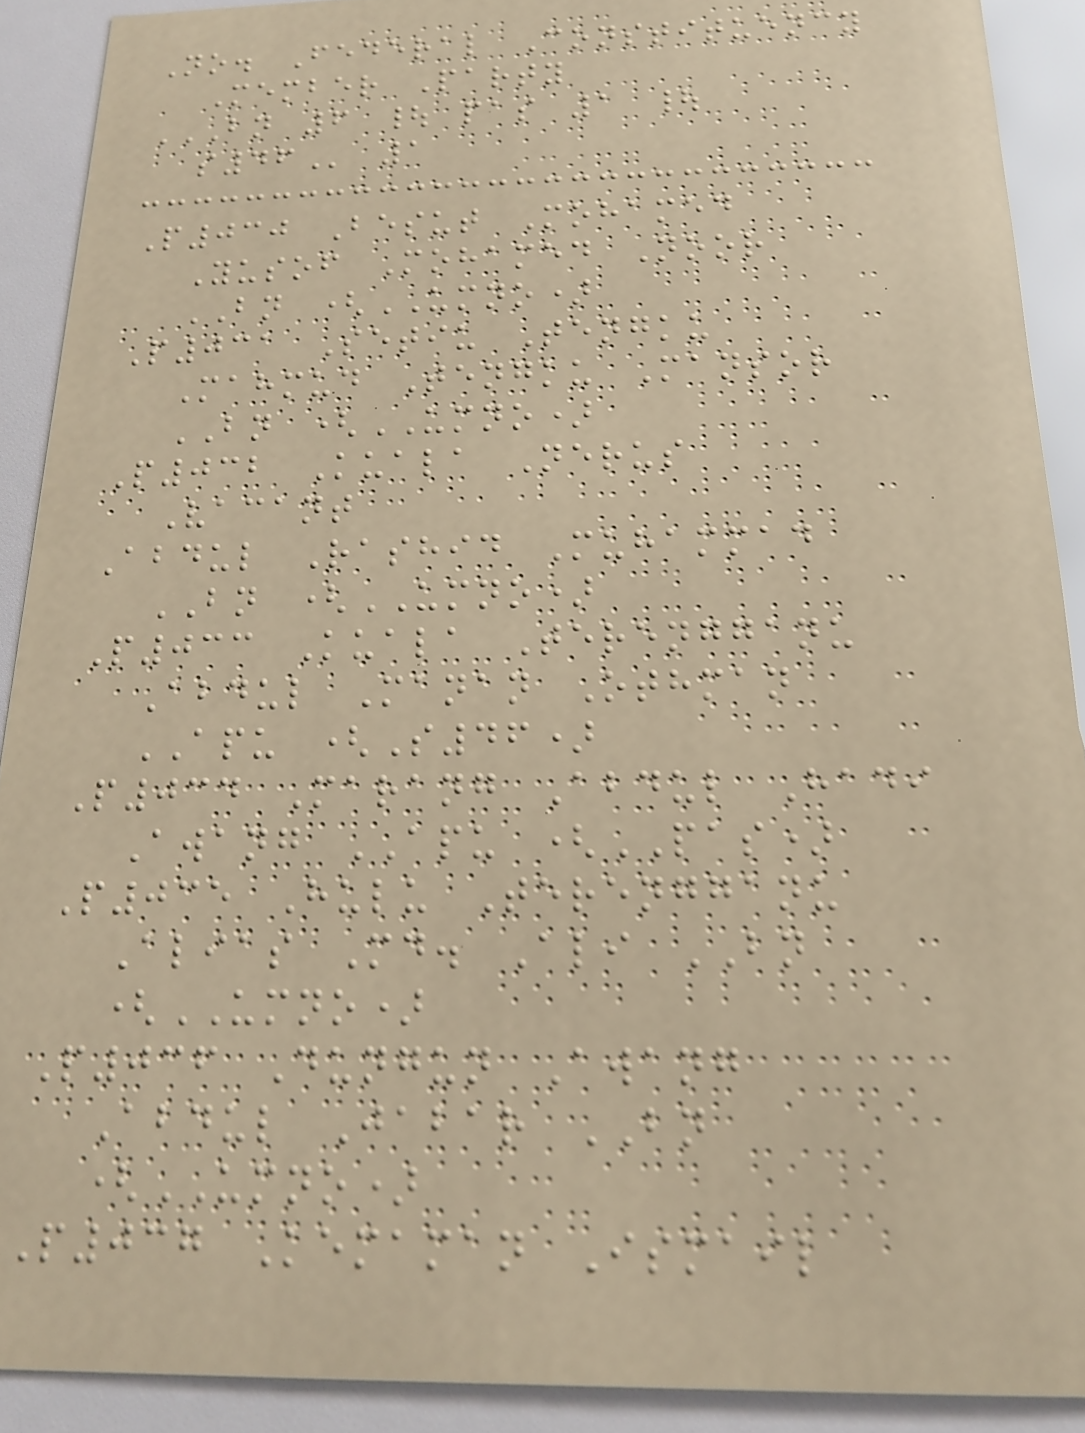No. Federal Constituency
Member Party
BN 6 | PAS 1 |
S46 1
P030 Besut Mohamed
Yusof Mohamed Noor
BN (UMNO)
P031 Setiu Tengku
Mahmud Tengku Mansor
BN (UMNO)
P032 Kuala Nerus
Vacant
Abdul Rashid Muhammad
BN (UMNO)
P033 Kuala Terengganu
Abdul Manan Othman
APU (S46)
P034 Marang Abdul Hadi
Awang APU (PAS)
P035 Hulu Terengganu
Alias Md. Ali BN
(UMNO)
P036 Dungun Awang
Abdul Jabar BN
(UMNO)
P037 Kemaman Ismail
